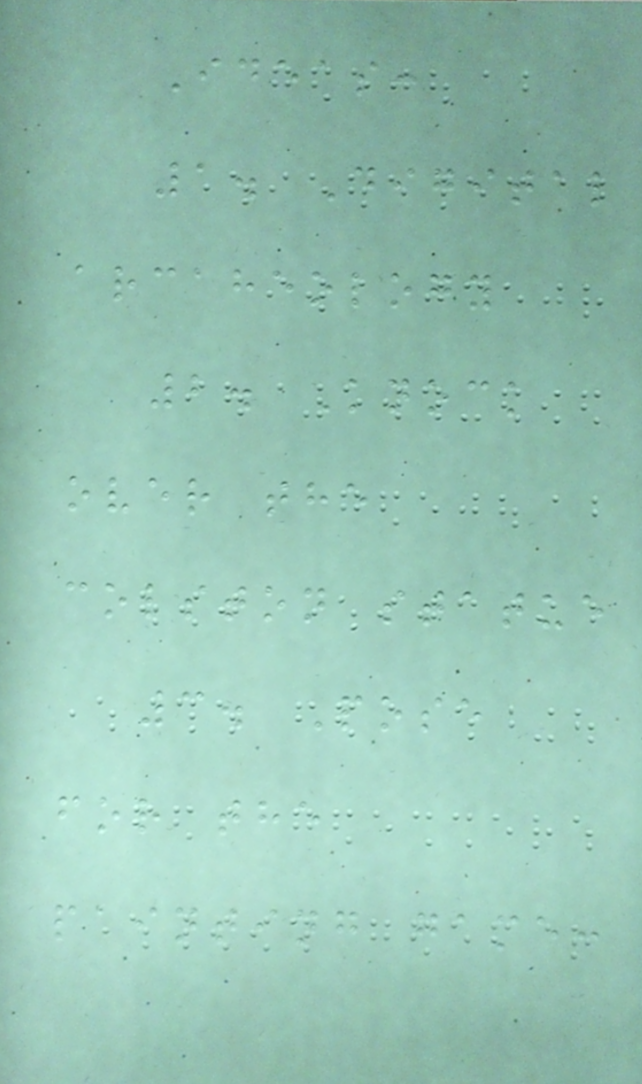Ideas:
1. Digital
arcaheology
2. Knock
over the
colston statue
3. Pose
for the
painting game:
